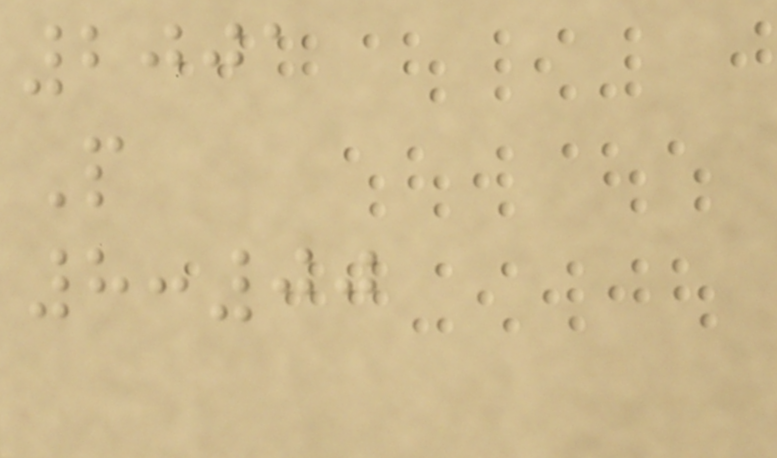2001
P
8:00
